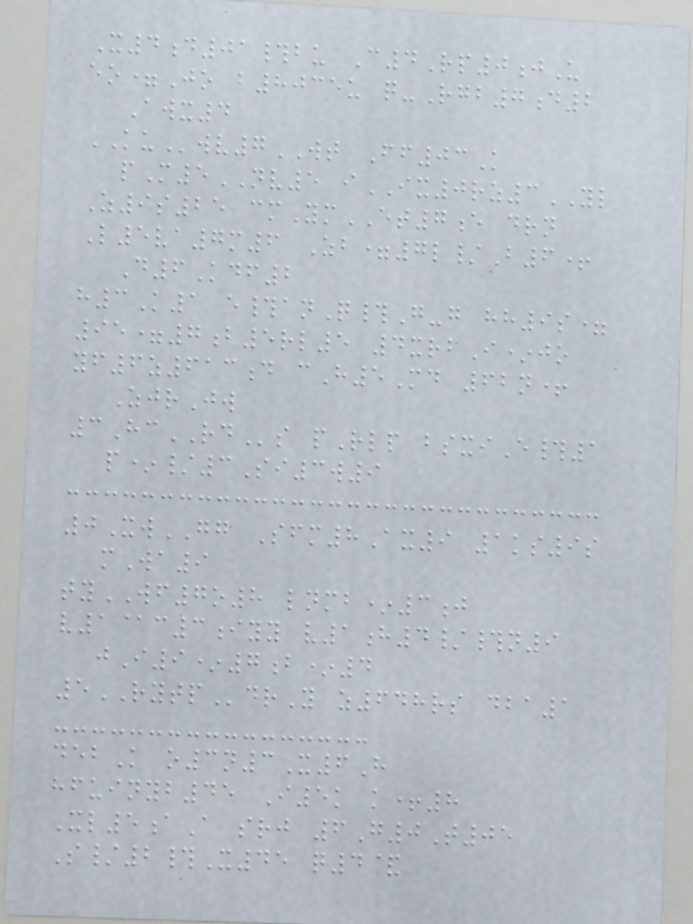X4d01#bu C4Rp0jU
eo=Jo b8035u q-Rgb7d2
Awx4
KUwv7WT Ff03K
pM5NV5 iIX0rz3YL
Z9s25 cmYmET7e drn
L5va7m6 Zb=7l/B6+
D6Kdf2
h3K1 e#anQ#G-g hh9s=
95=7b5rl5 4xrbI*jo
yf6z613d cH5Md 62n+
ZjrJw
3HcRDs pRlp bsxiE#1
p*/3Si3w9
0XwGG Sfm8Ax9 1ks9s
mWa9
tyWF7o8 lnmb*3j
v1@c3iyy v1h4/#n9
jI9*7b*4
5RYTPdrY z648rs dba1
debK o3n3X6H
hfuinyb45 I5k k+8
Xl5aA srj 6G0T05
S/2#X45 q4&
